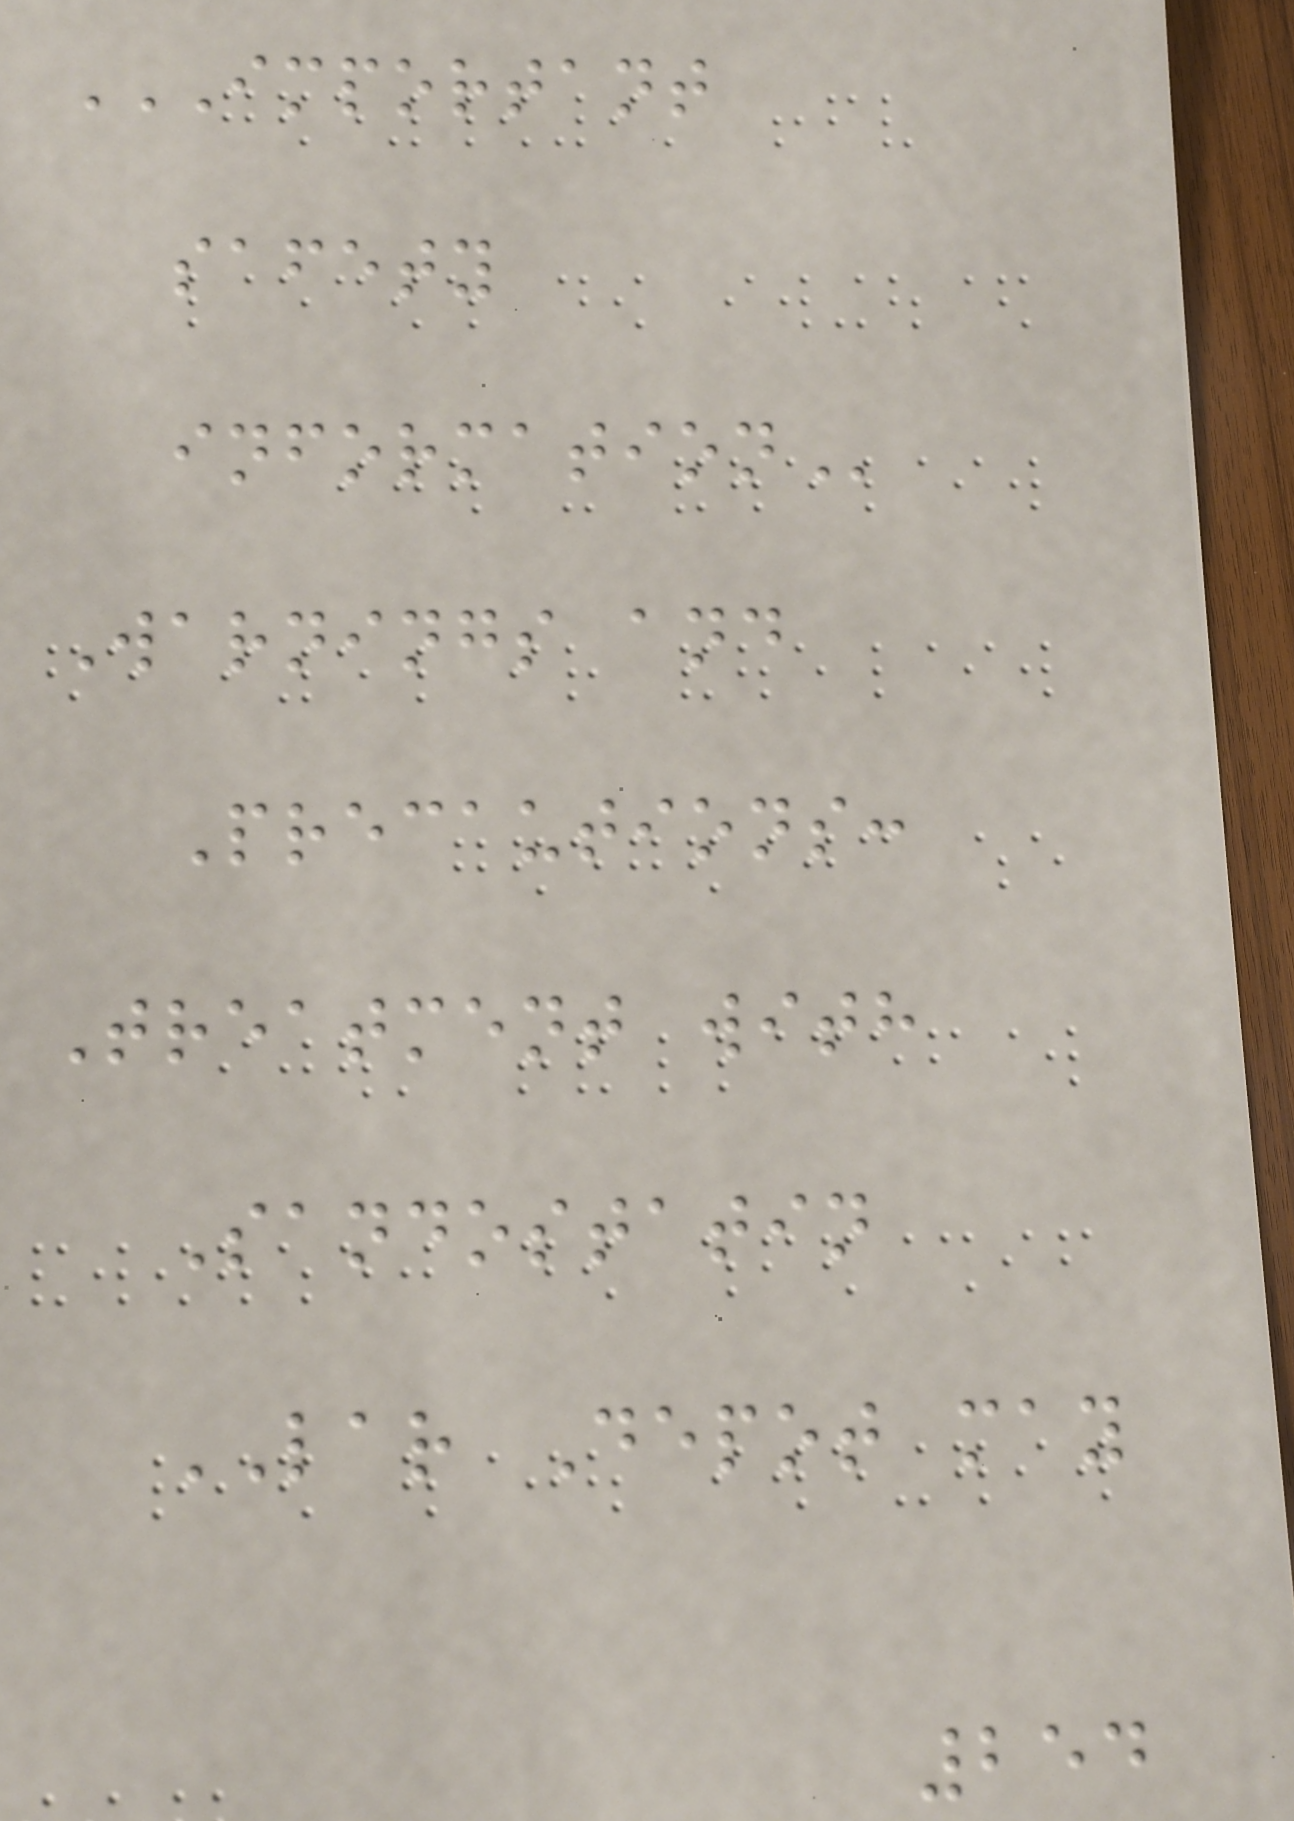IMPORTANT
SAFETY
INFORMATION
Warnings and
Precautions:
Treatment with
Sandostatin
LAR Depot may
254
